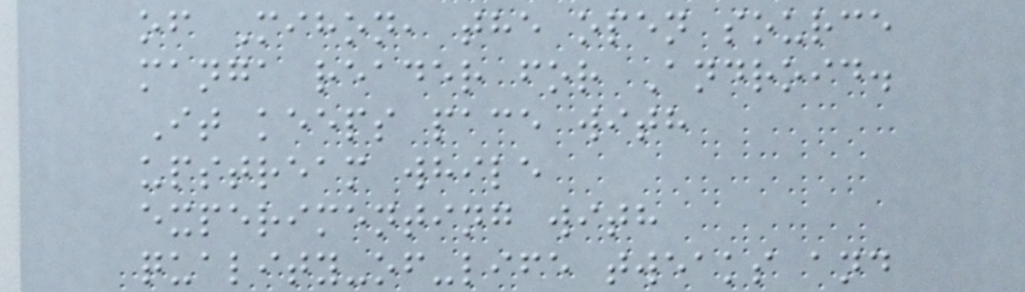of Mihon, the open source
manga reader for Android.
It keeps pace with
upstream while
experimenting with
quality-of-life tweaks and
